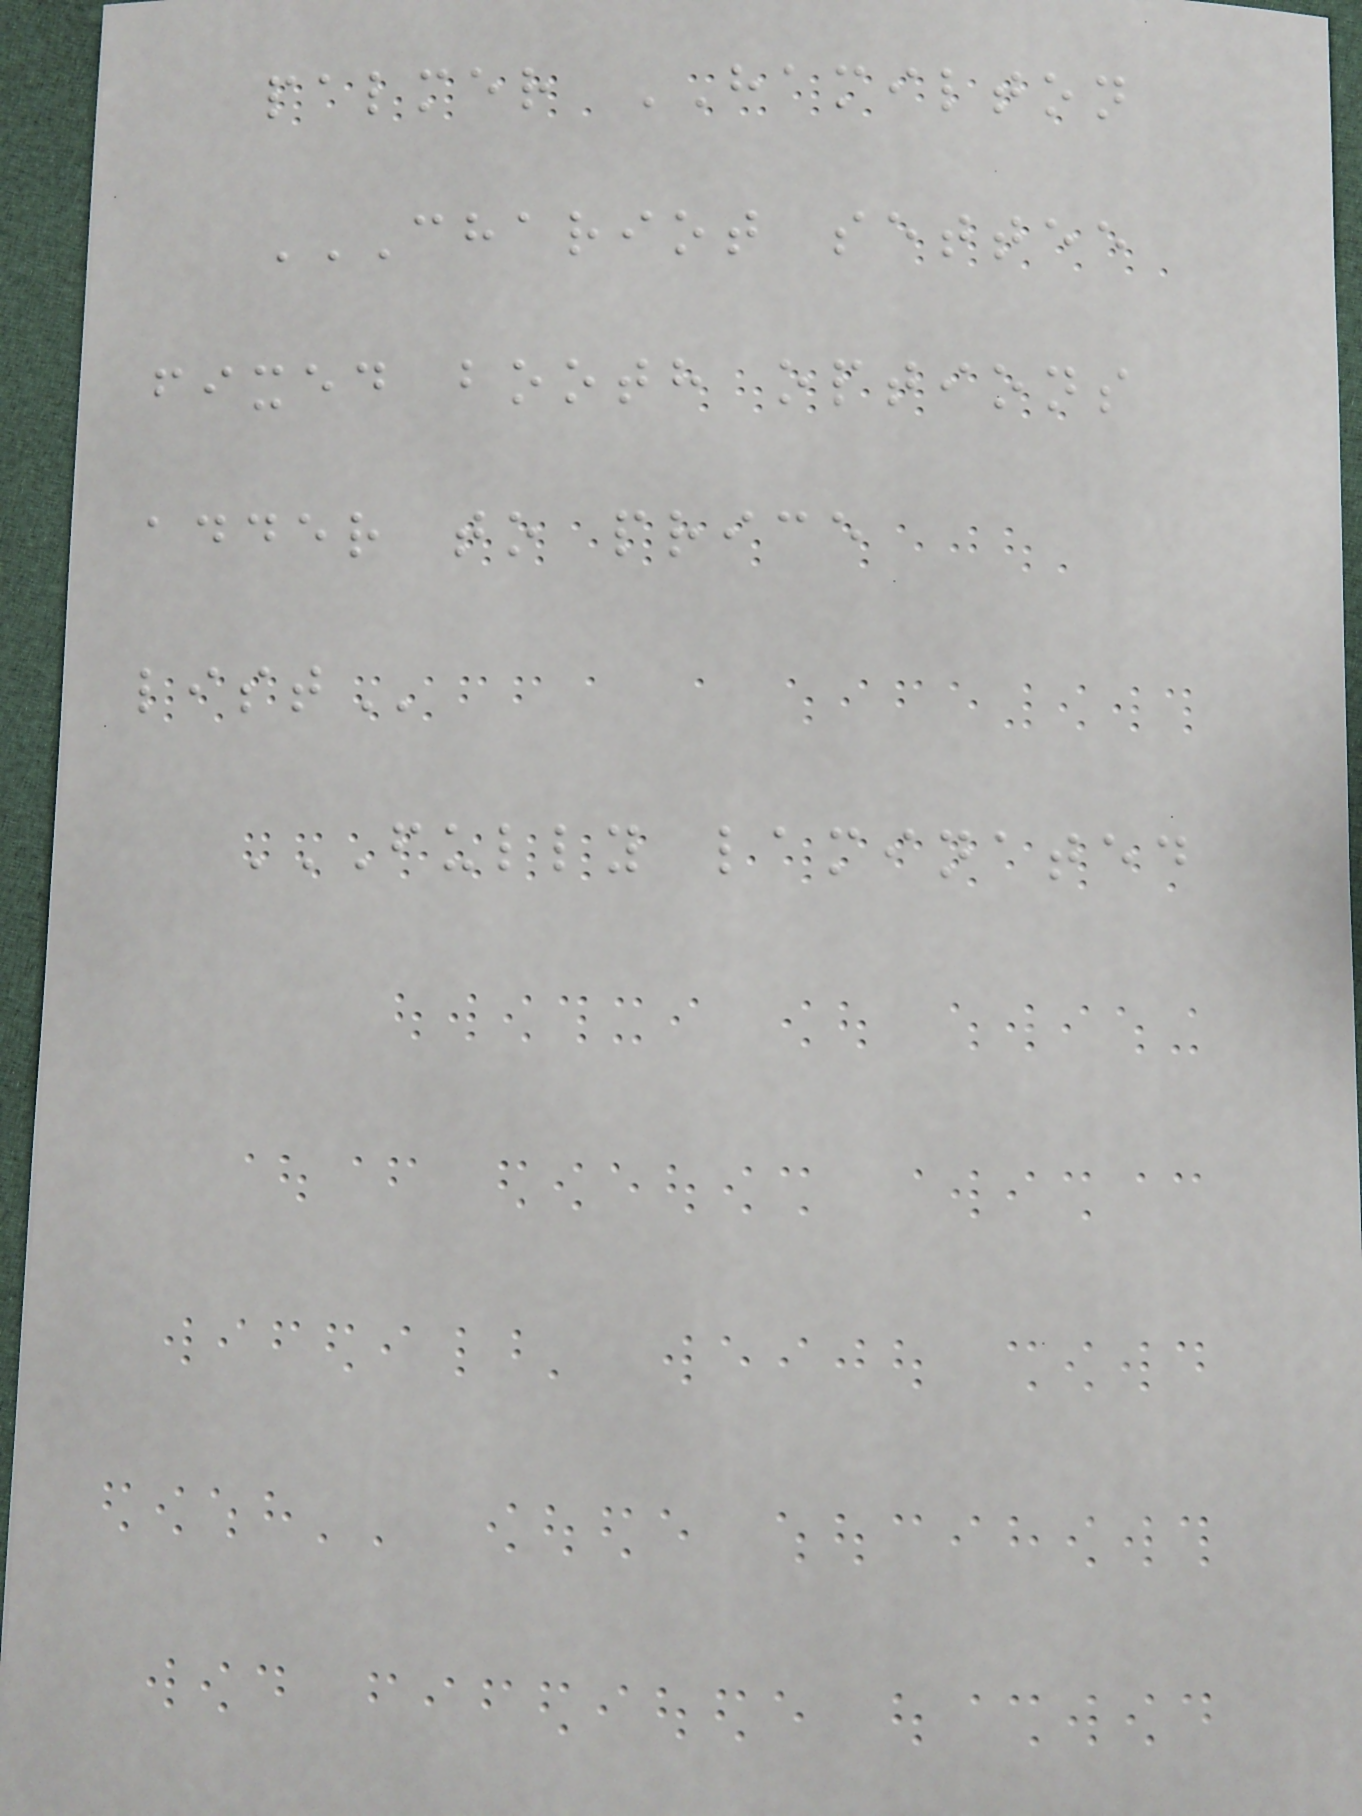palmer HAMILTON
CHARIOT SETTEE
FIXED BOOTH OPTIONS
ADDER TO PRICE
LIST
FULLY LAMINATED
